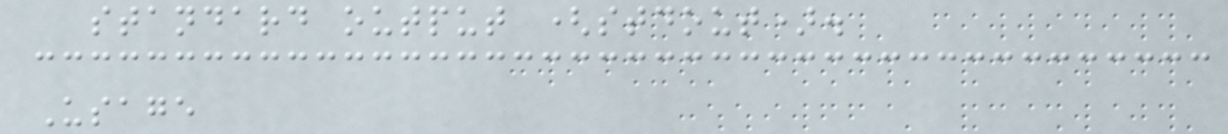standard output (stdout).
Usage
